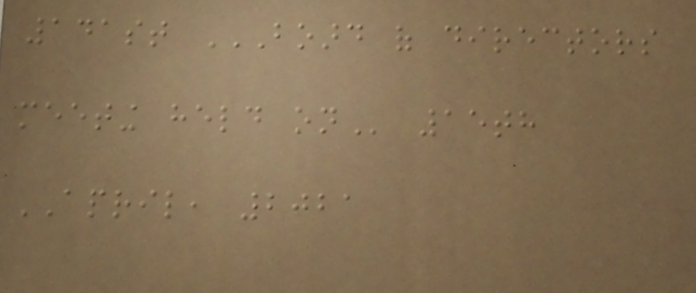141st BOARD OF DIRECTORS
MEETING HELD ON 15th
APRIL, 2021
